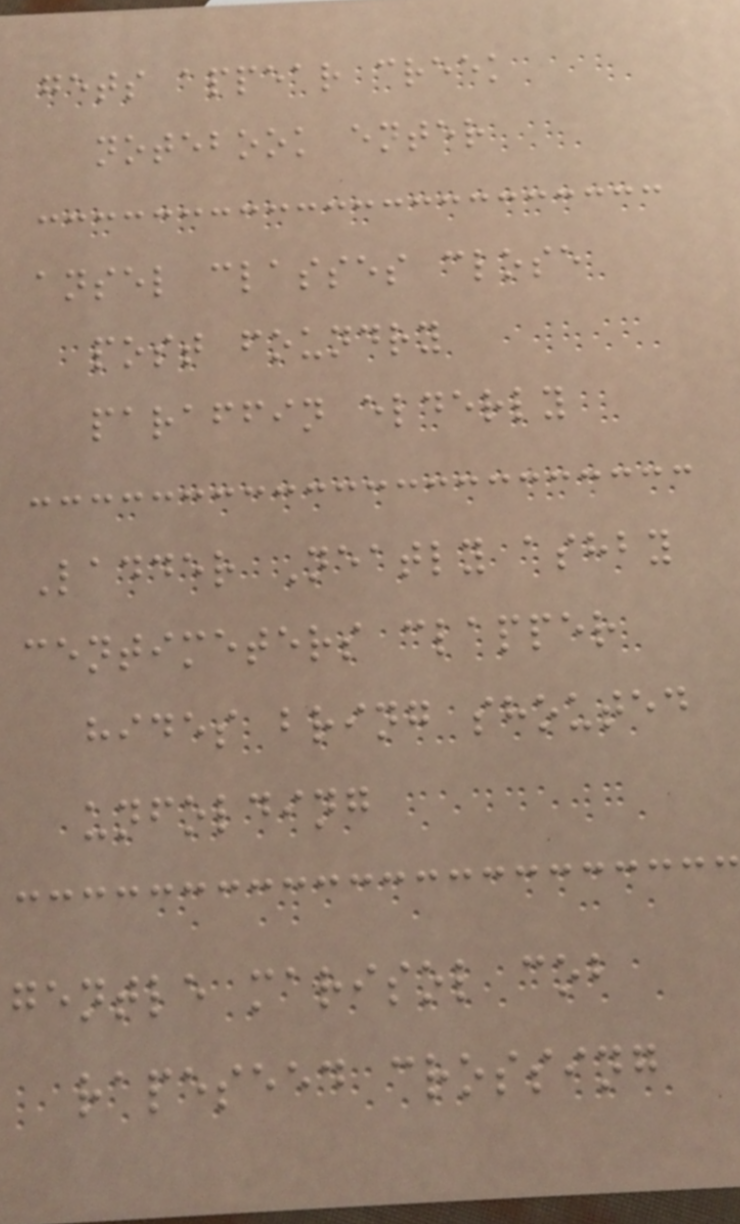gets appear creek
notebook enter
ansel classes close
post foundry
paraffin elderly
Ladder Neatly ashby
centimeters clapper
hides bring shouted
unfolding
gentle marisol cob
rapeseed crossing
